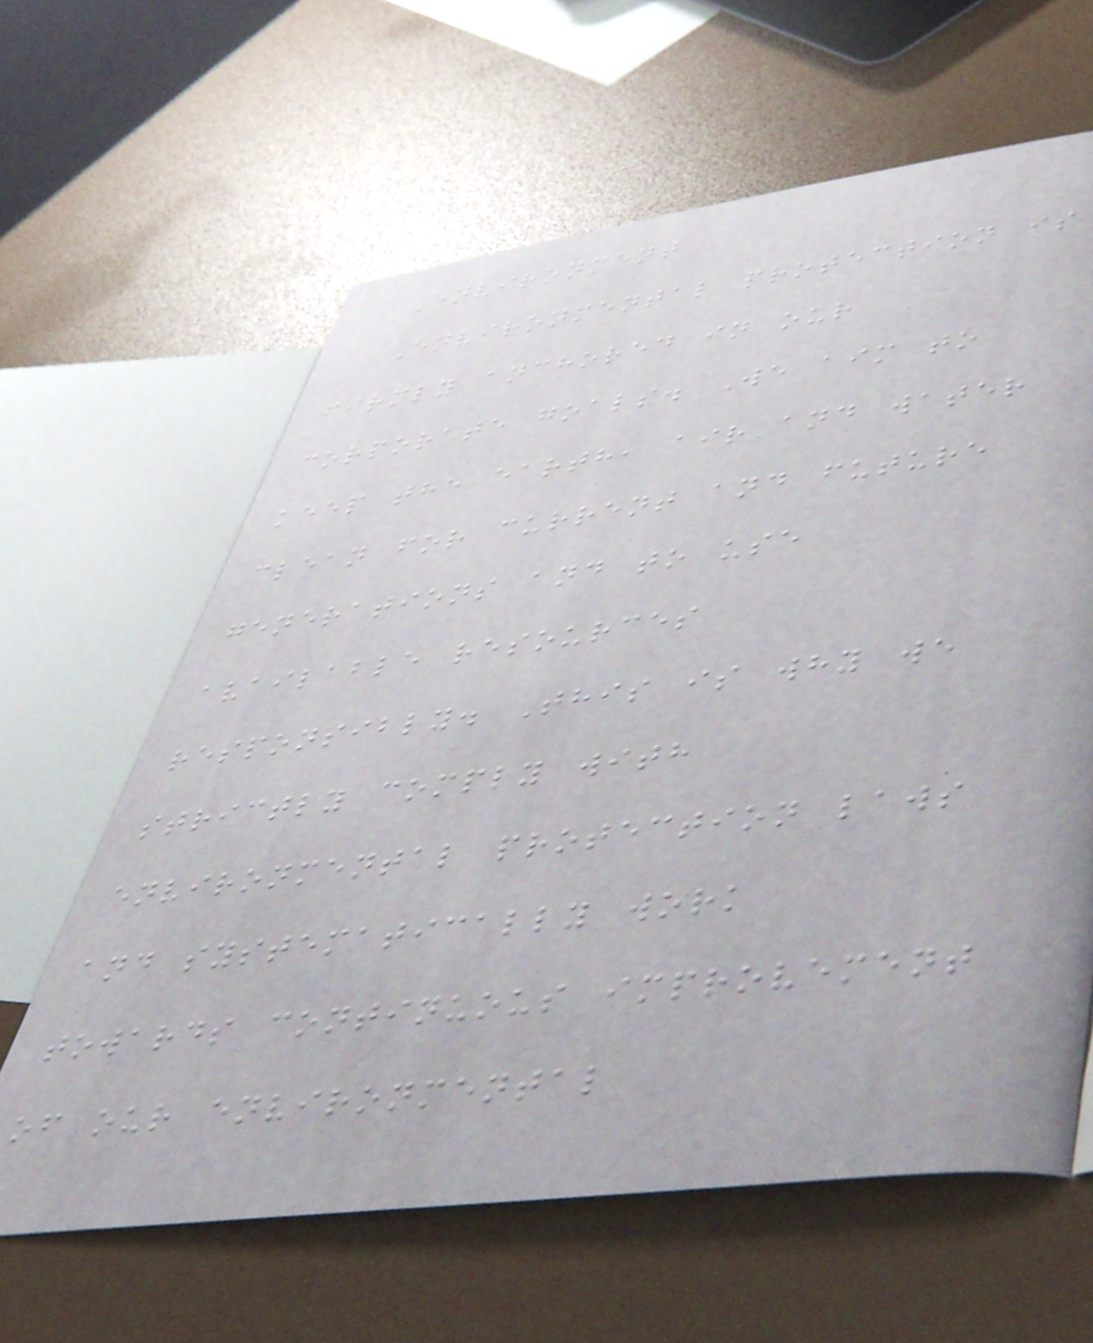Environment
Environmental protection is
firmly anchored in our
corporate goals. We aim to
keep the earth, air and water
clean for current and future
generations and to use
available resources
responsibly. This is why we
strictly comply with
environmental protection laws
and systematically work
towards continuous improvement
of our environmental
